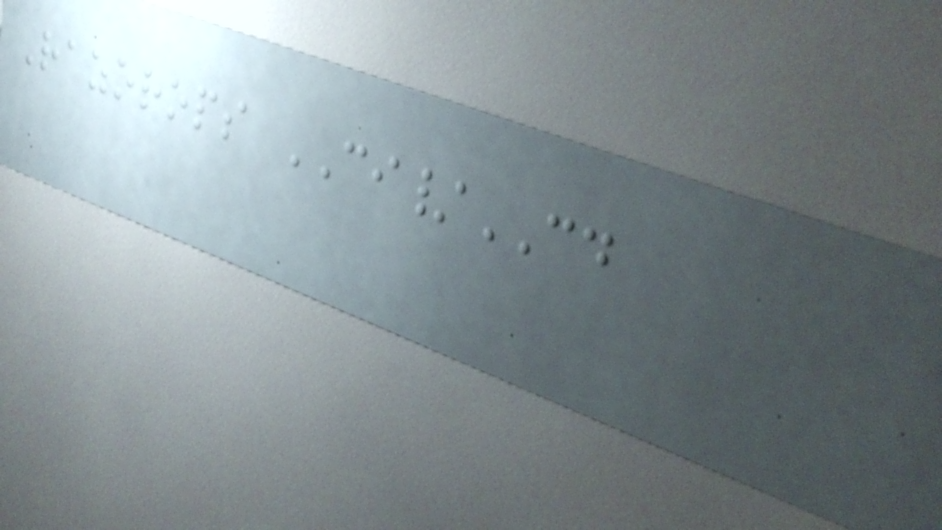Razorops CI/CD
